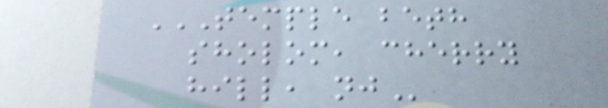TEMPLE BETH
SHOLOM, CHERRY
HILL, NJ
